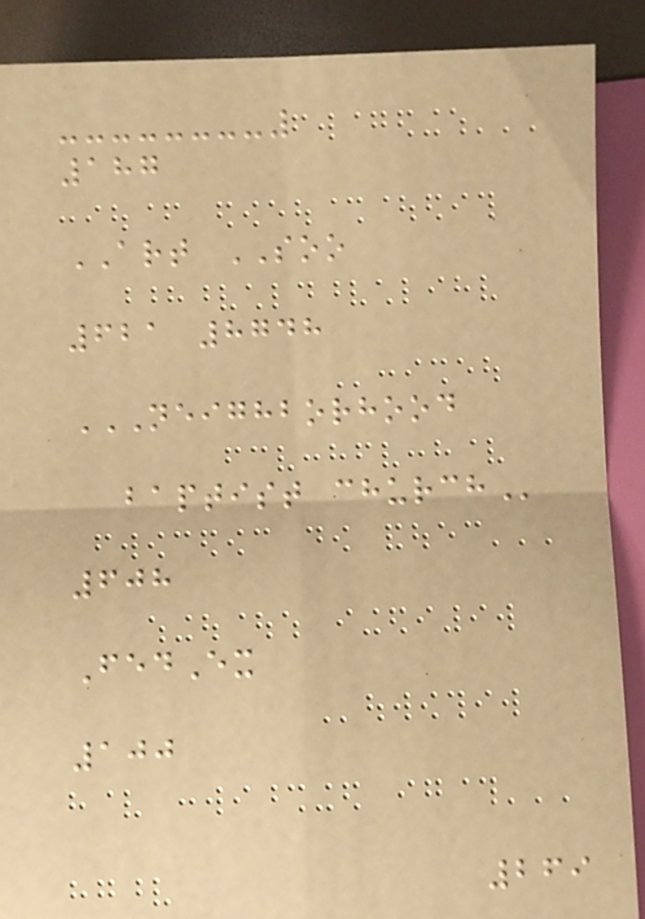187
ART SOO
621 8748
NEIGHBORHOOD
BAPTIST CHURCH
608
FedEx
100
269
